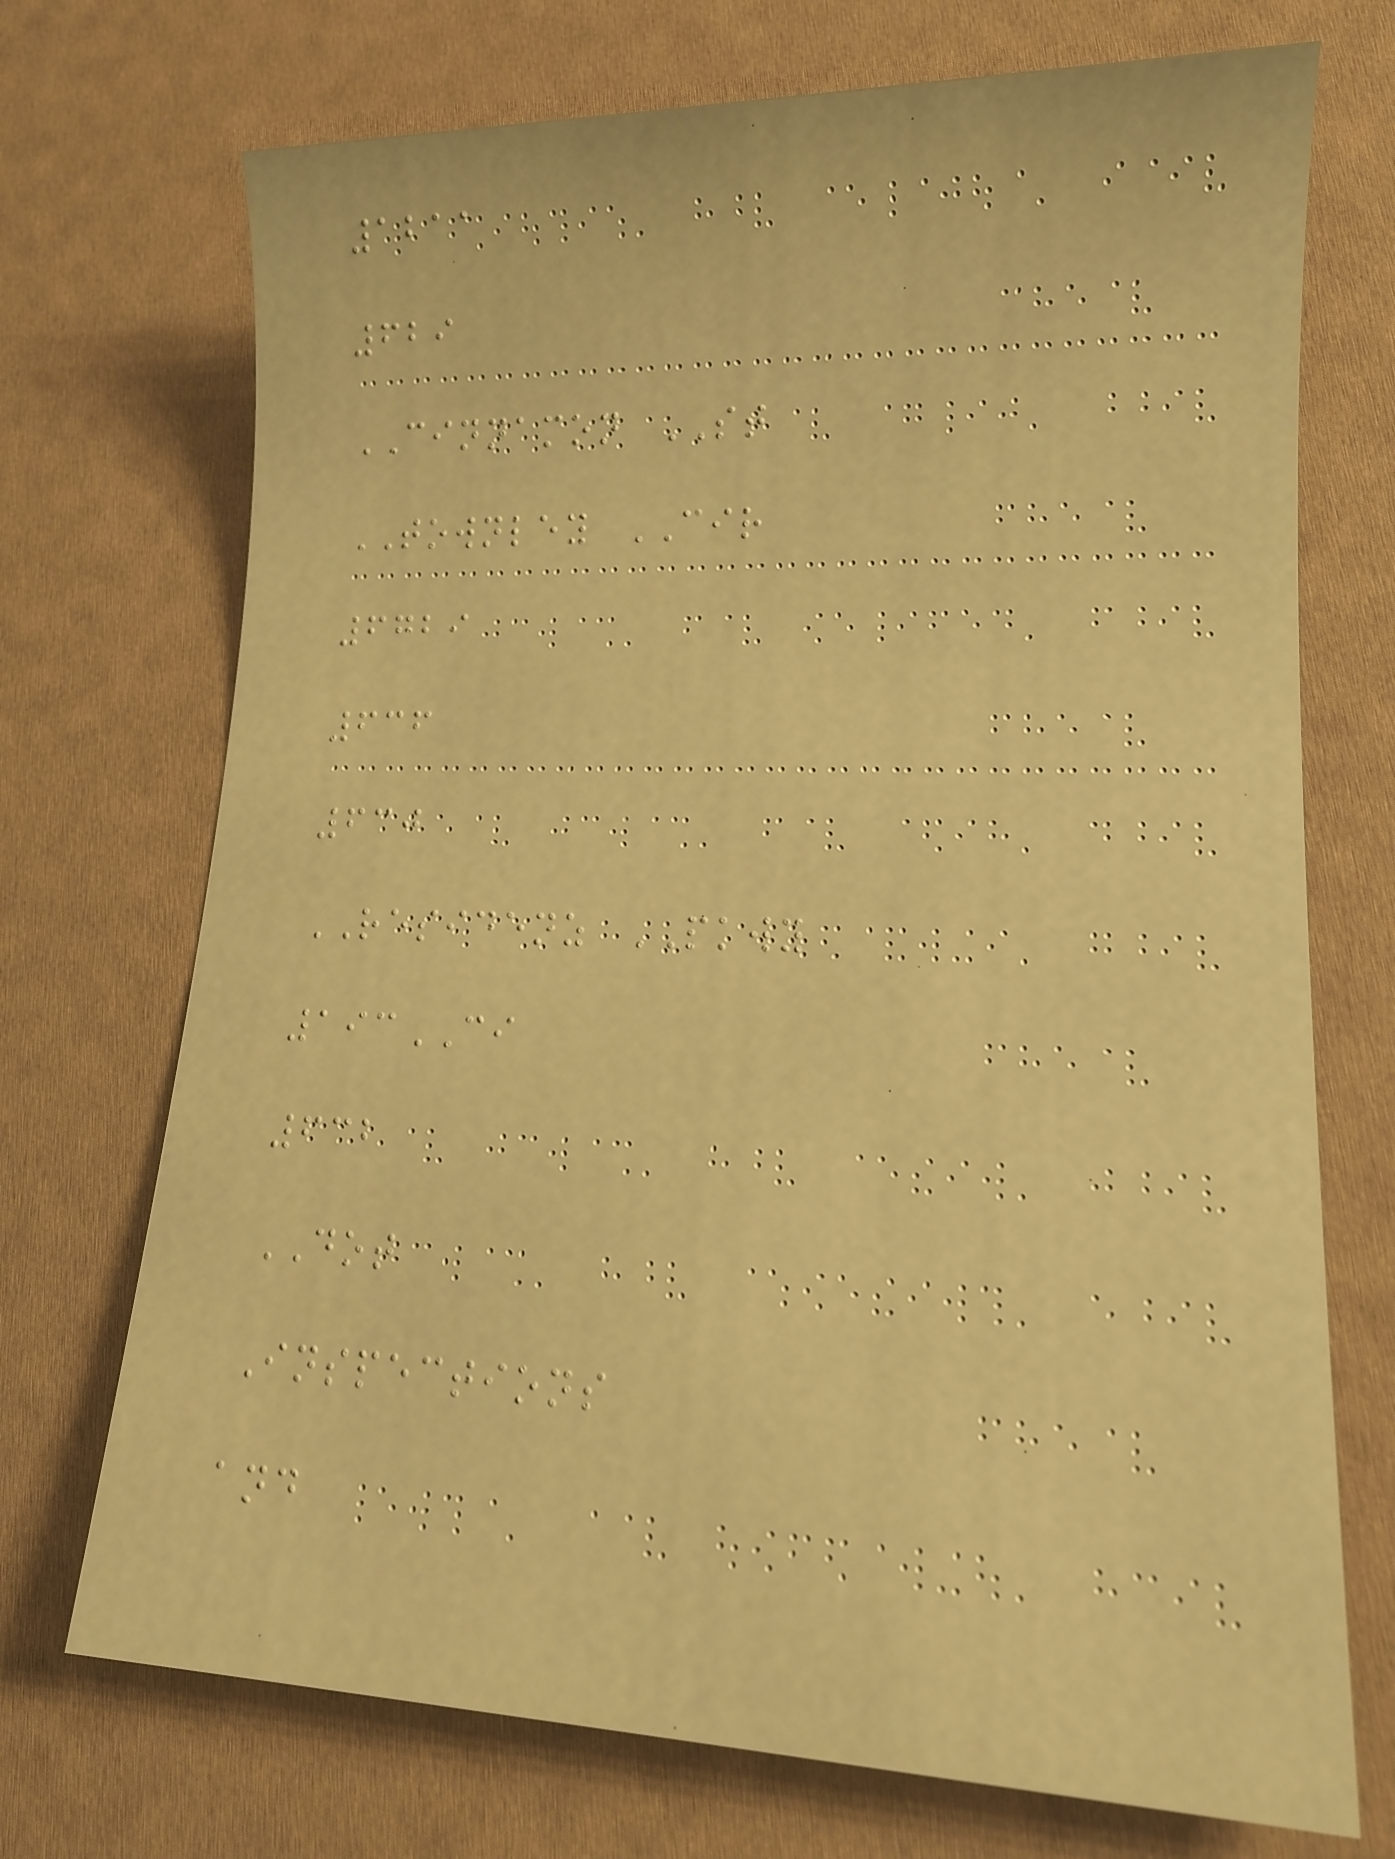1211
629
CINNAMON ST
TOWNLEY CIR
6729
636
630
RESIDENZ PKWY
193CI
632
DOT
Inspections
and
